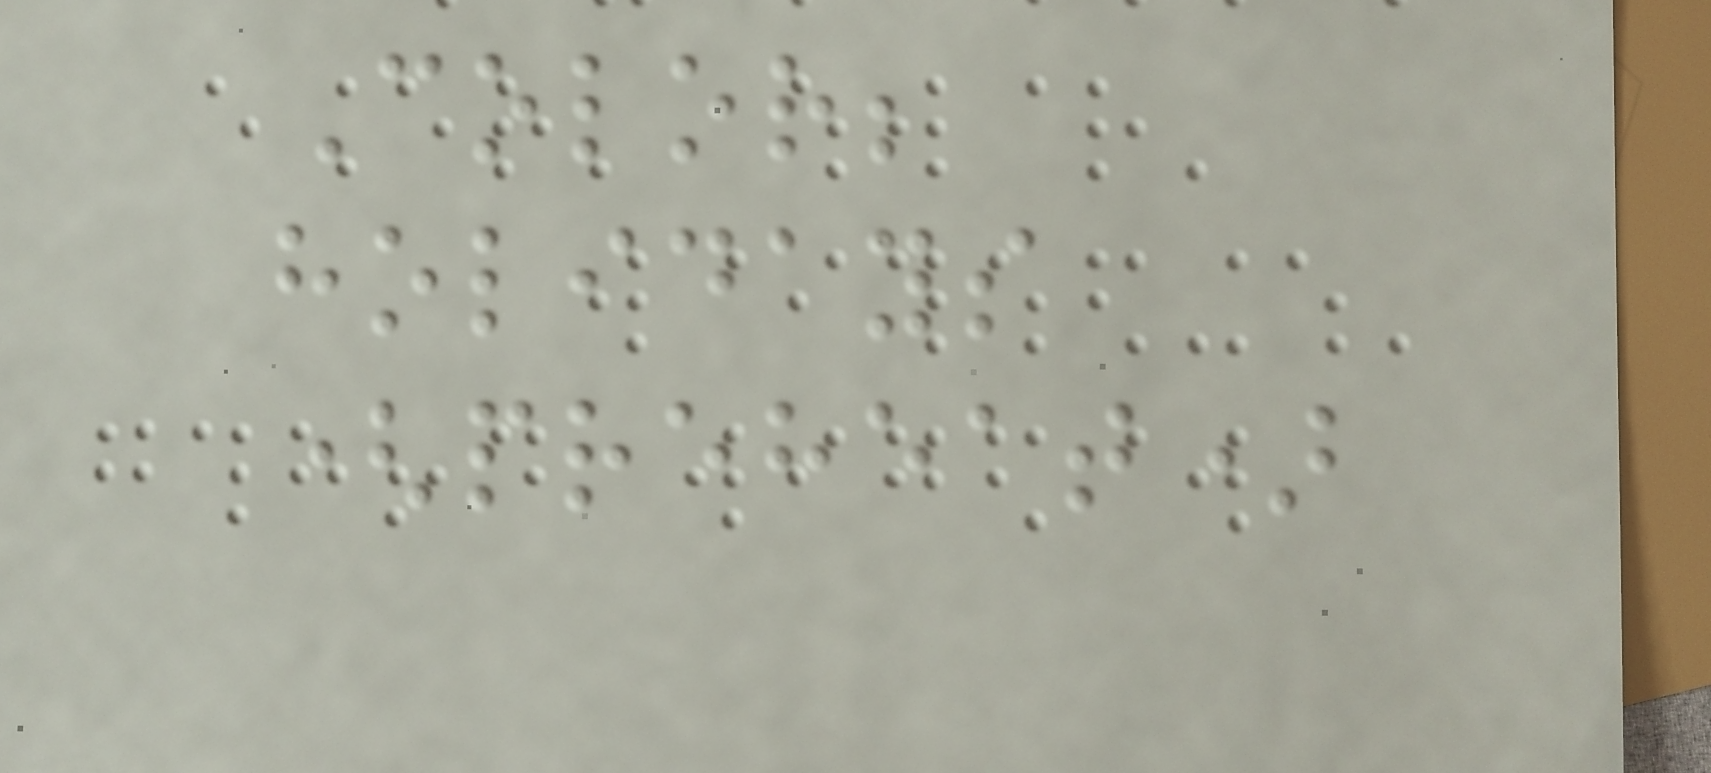Color;
holidays
(preheat)
